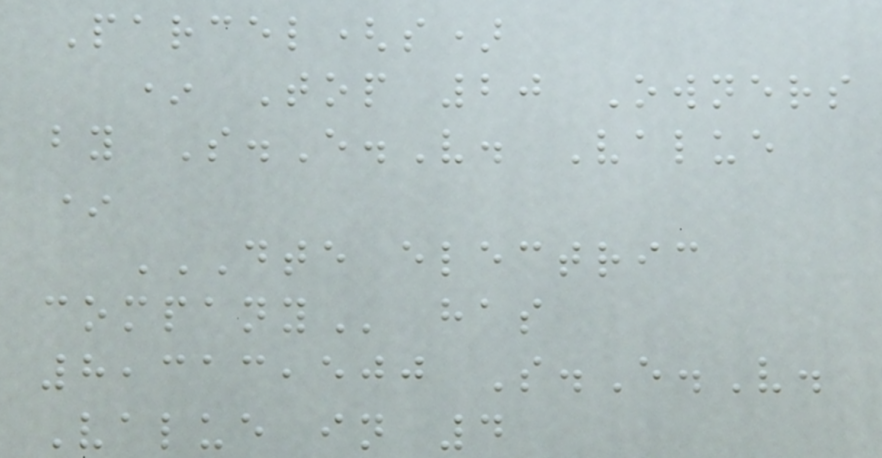Parcel(s)
* Top 20 Owners
by S.E.V. Value
*
DTE ELECTRIC
COMPANY has
8,313,500 S.E.V.
Value in 4
